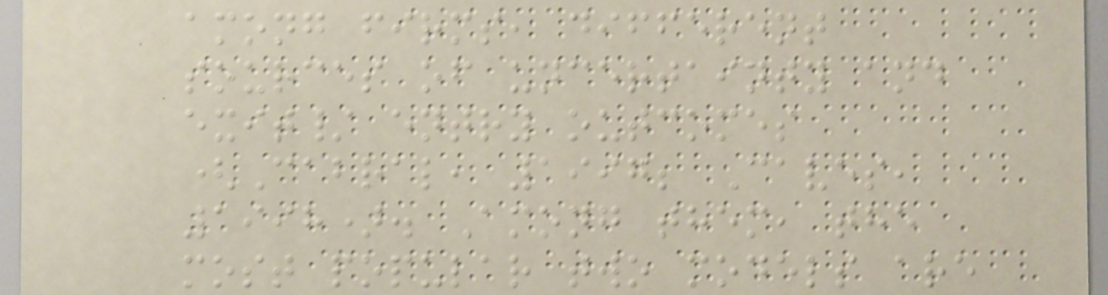among firms, different
sources of uncertainty and
exit/ entry outcomes
(Cabral, 1997; Caves,
1998). Among them, the
most popular two models are
